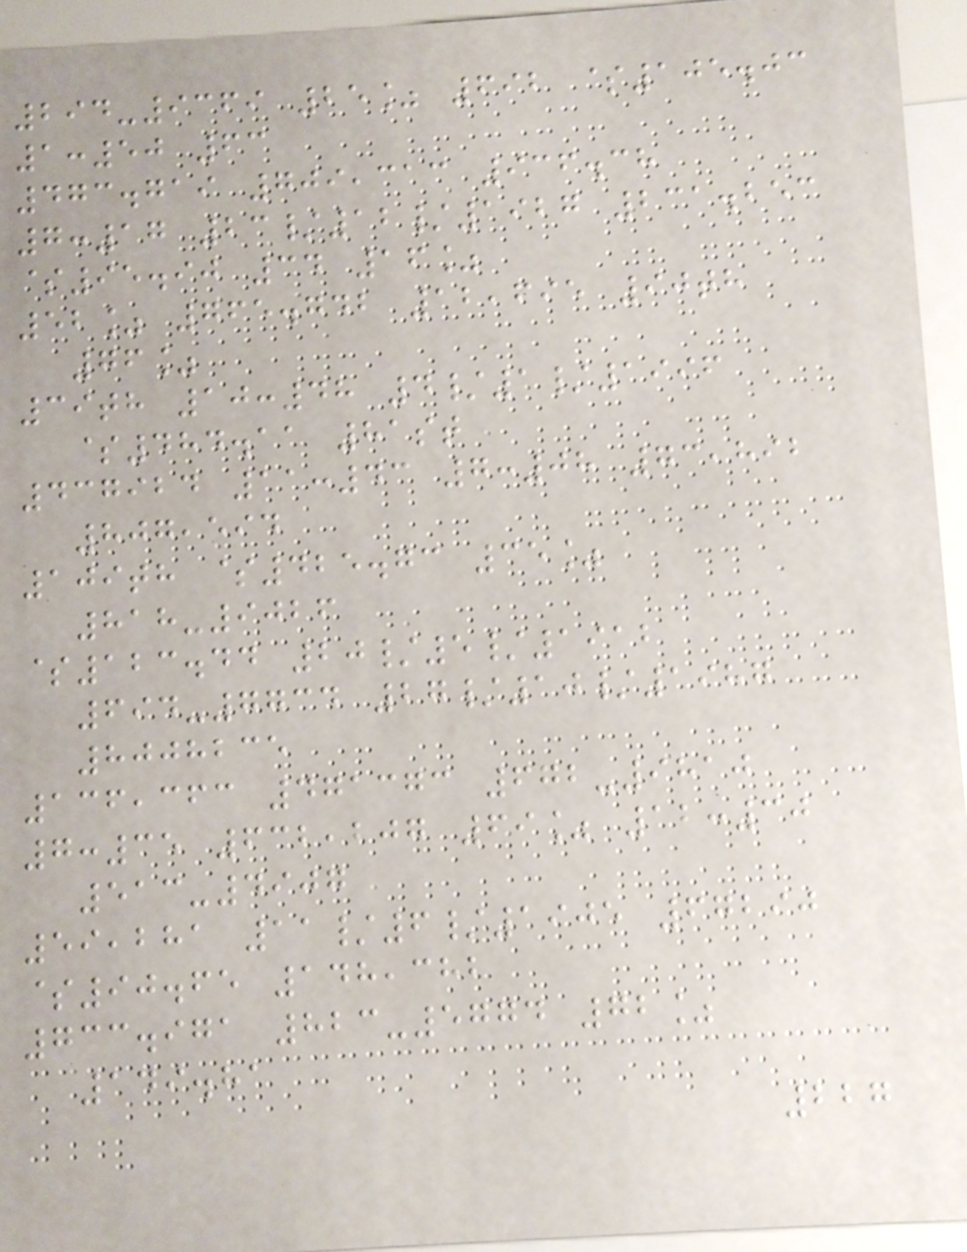294-9369 25% 692 $105.03
1:50 63
473.719 709,313 936.38
7:17 23/12/1927 231.253
$95.90 34 16%
52% 765.742 12,695 90th
76%
39th 10:48 4/1/1996
$484.11 81st
437924 11:43 7:08 73,892
807,594
109th $425.73 35%
818-9026
$123.44 20/5/1912
694-7734 27/10/1987
8008235
136,363 471373 672-9810
7:35 632,207 69% 12:30
513-4907
59,281 11/6/1905 67290
$90.65 148,382
733.971 823-5774 72%
149.81
227
